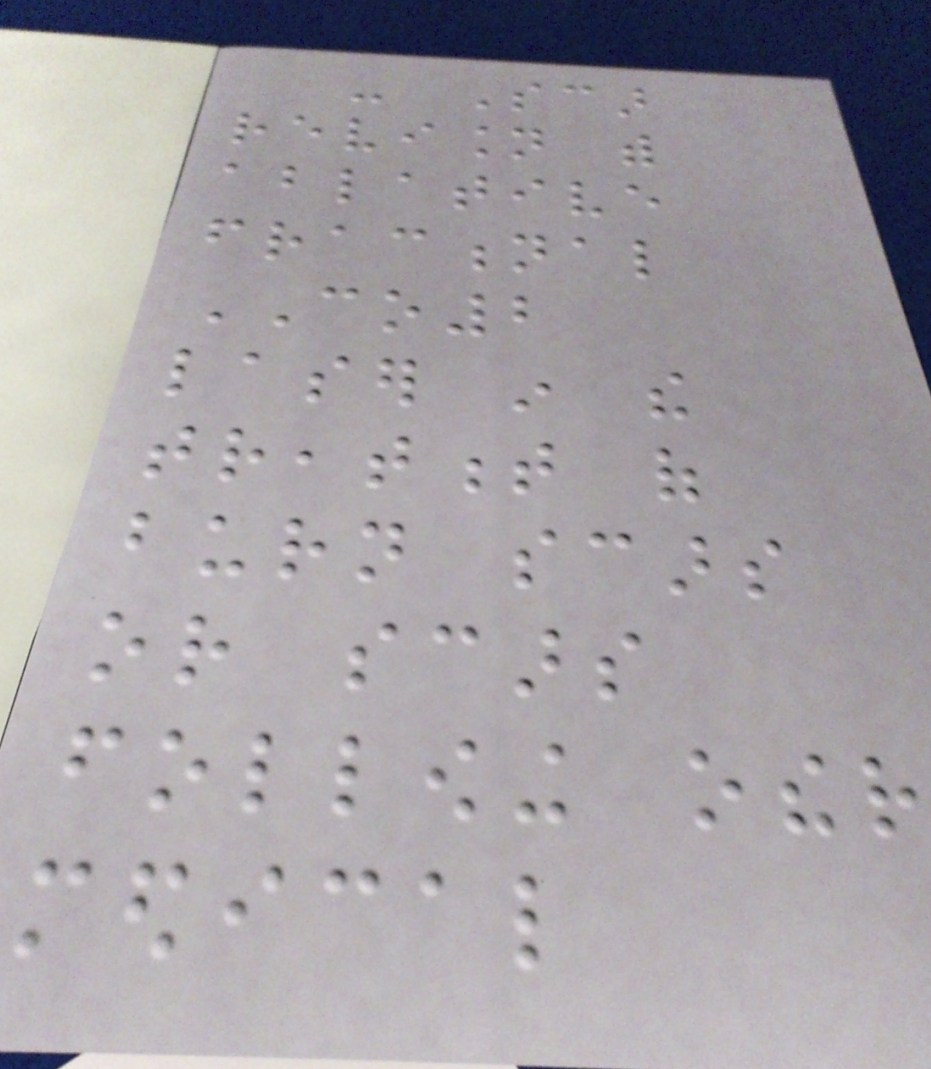- Scar
revision with
ablative
fractional
CO2
laser in the
treatment of
burn scars
or scars
following other
medical
